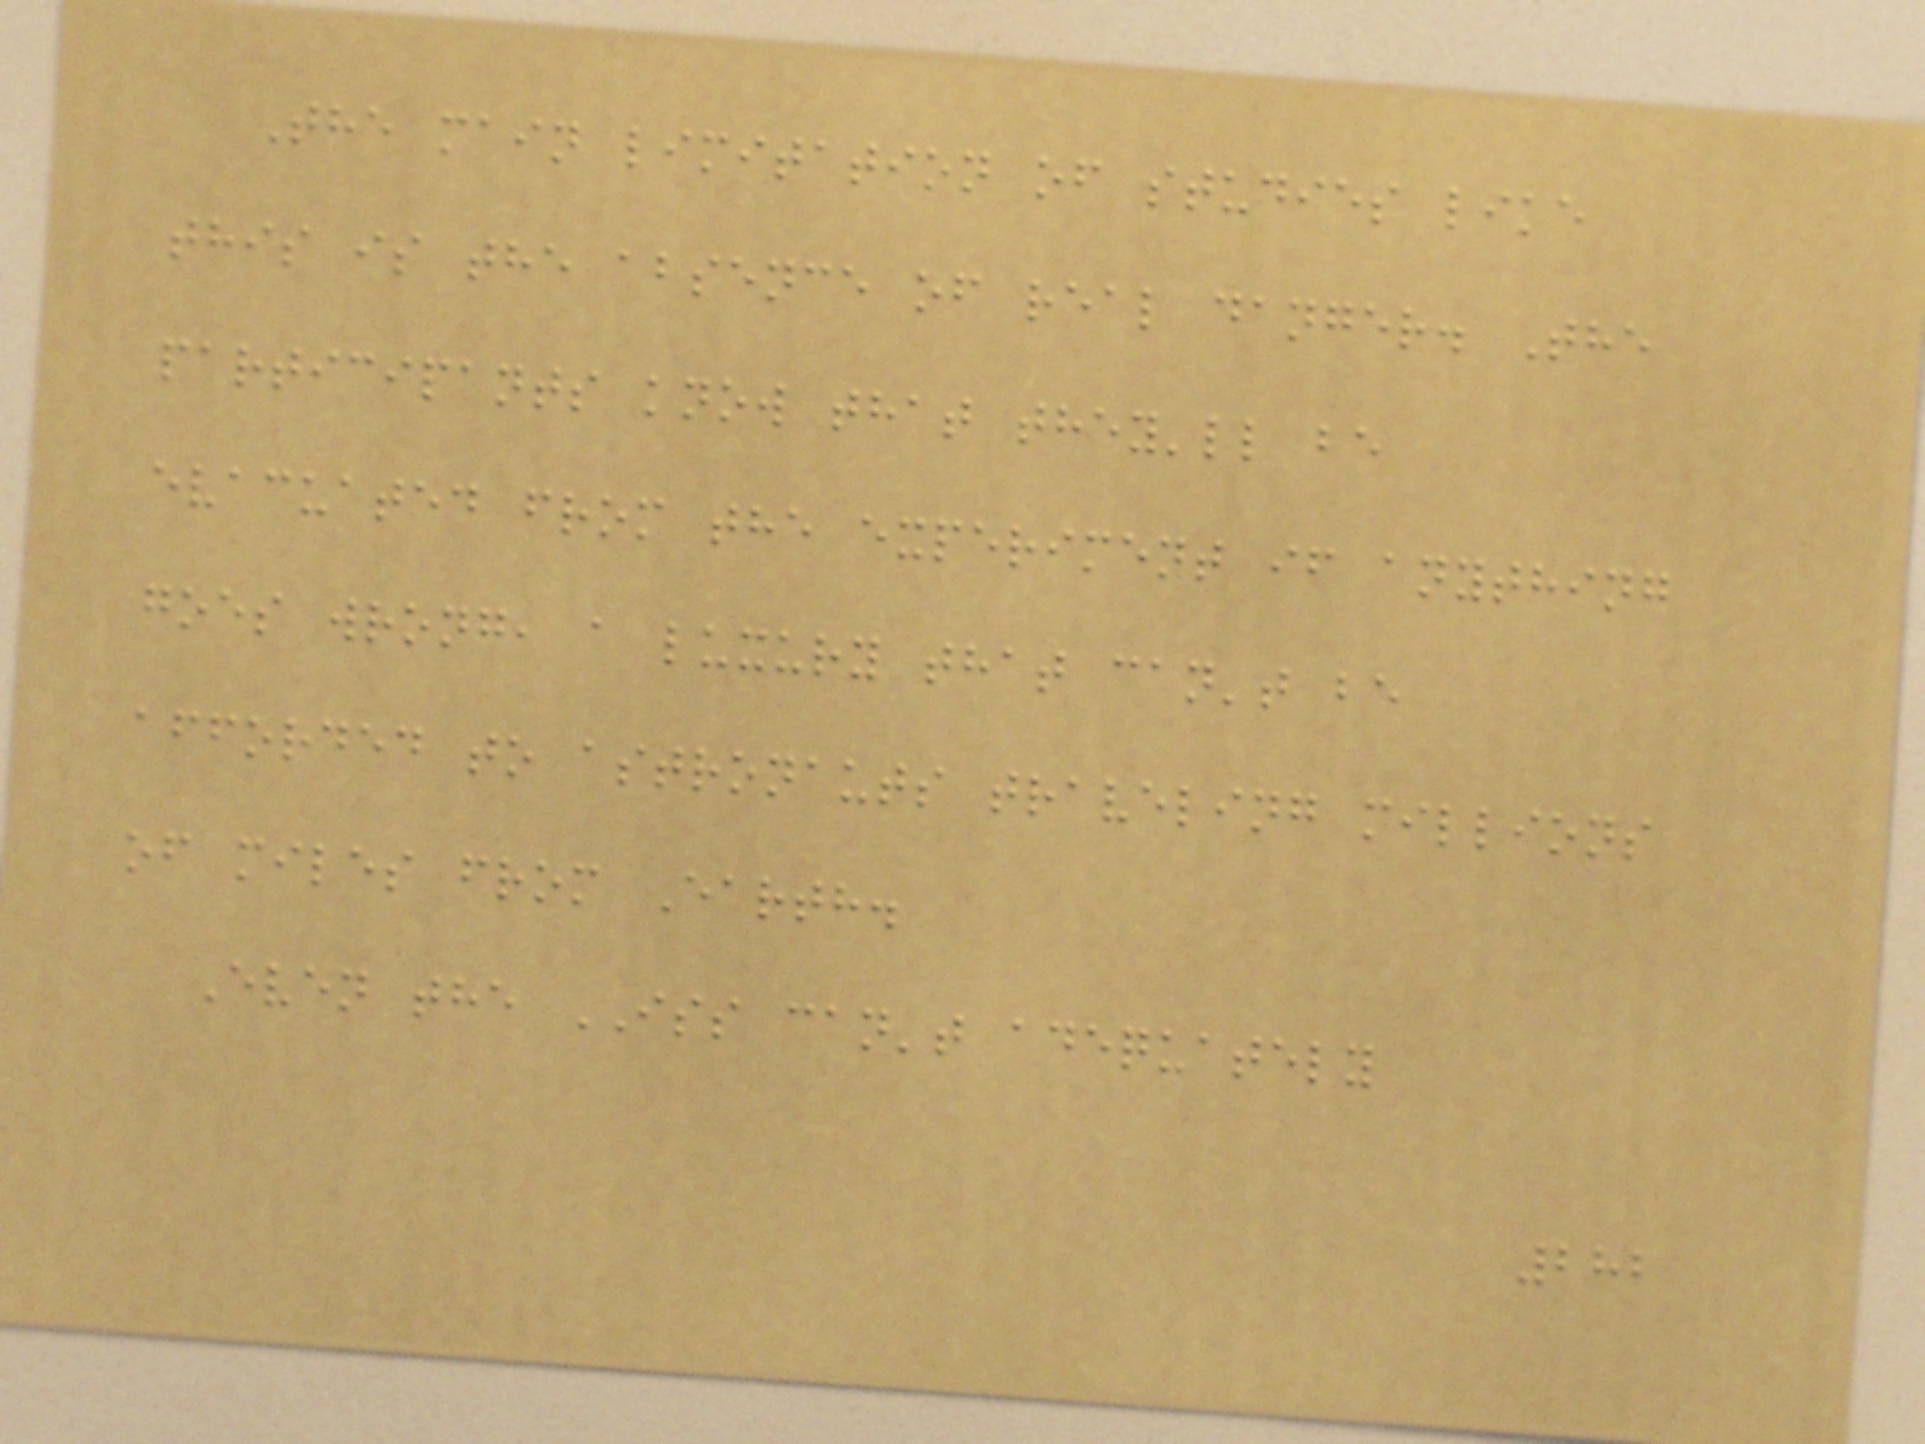The main limitation of studies like
this is the absence of real danger. The
participants know that they'll be
evacuated from the experiment if anything
goes wrong, a luxury that can't be
afforded to astronauts traveling millions
of miles from Earth.
Even the ISS can't adequately
282
